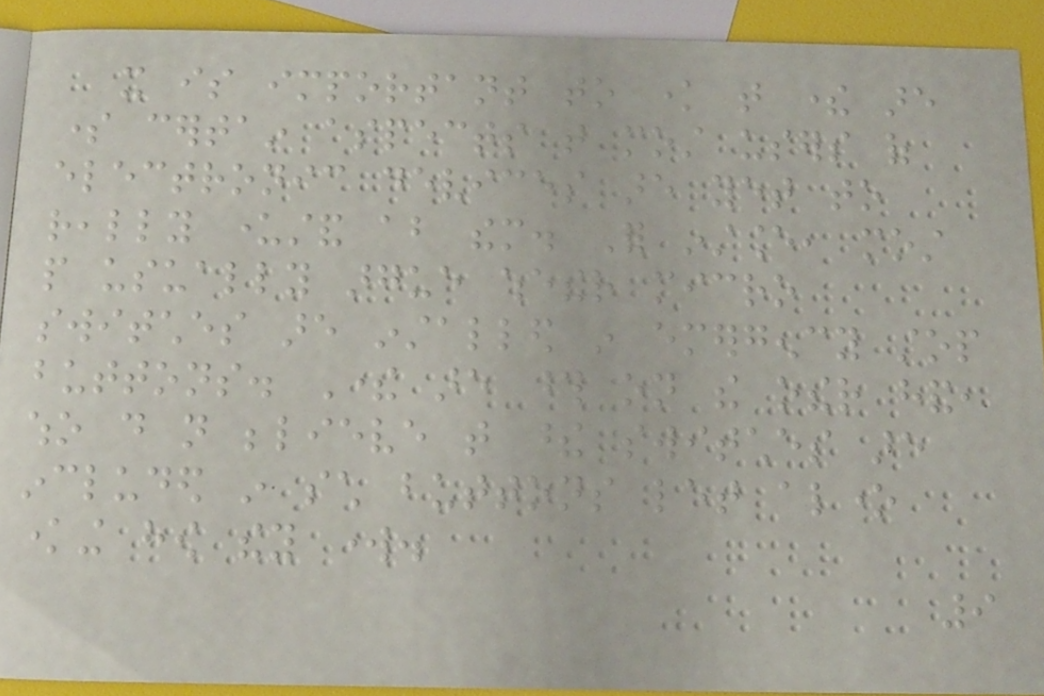it is important to know that there are
some certain aspects that most users of
electronic devices are yet to
really understand about them. For instance, most
people usually argue whether micro
switches are installed in emergency stop
buttons. There are those on the other hand,
who do not believe that these switches are
included in such buttons let alone
knowing how they work.
9
